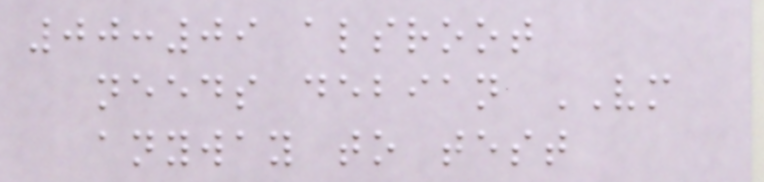00:09 alsroot
needs debian VM
anyway to test
